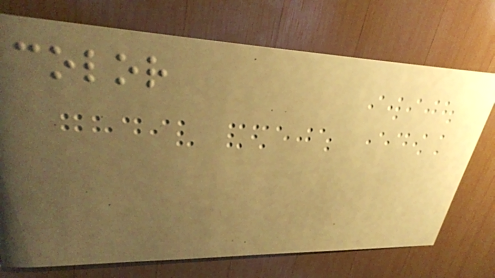color
